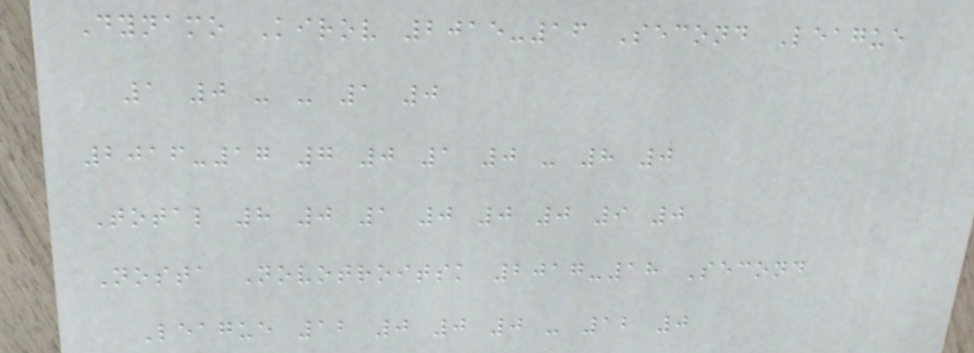Dynamo Kirov 2015-16 Second League
1 0 - - 1 0
2016-17 7 0 1 0 - 8 0
Total 8 0 1 0 0 0 9 0
Nosta Novotroitsk 2017-18 Second
League 12 0 0 0 - 12 0
